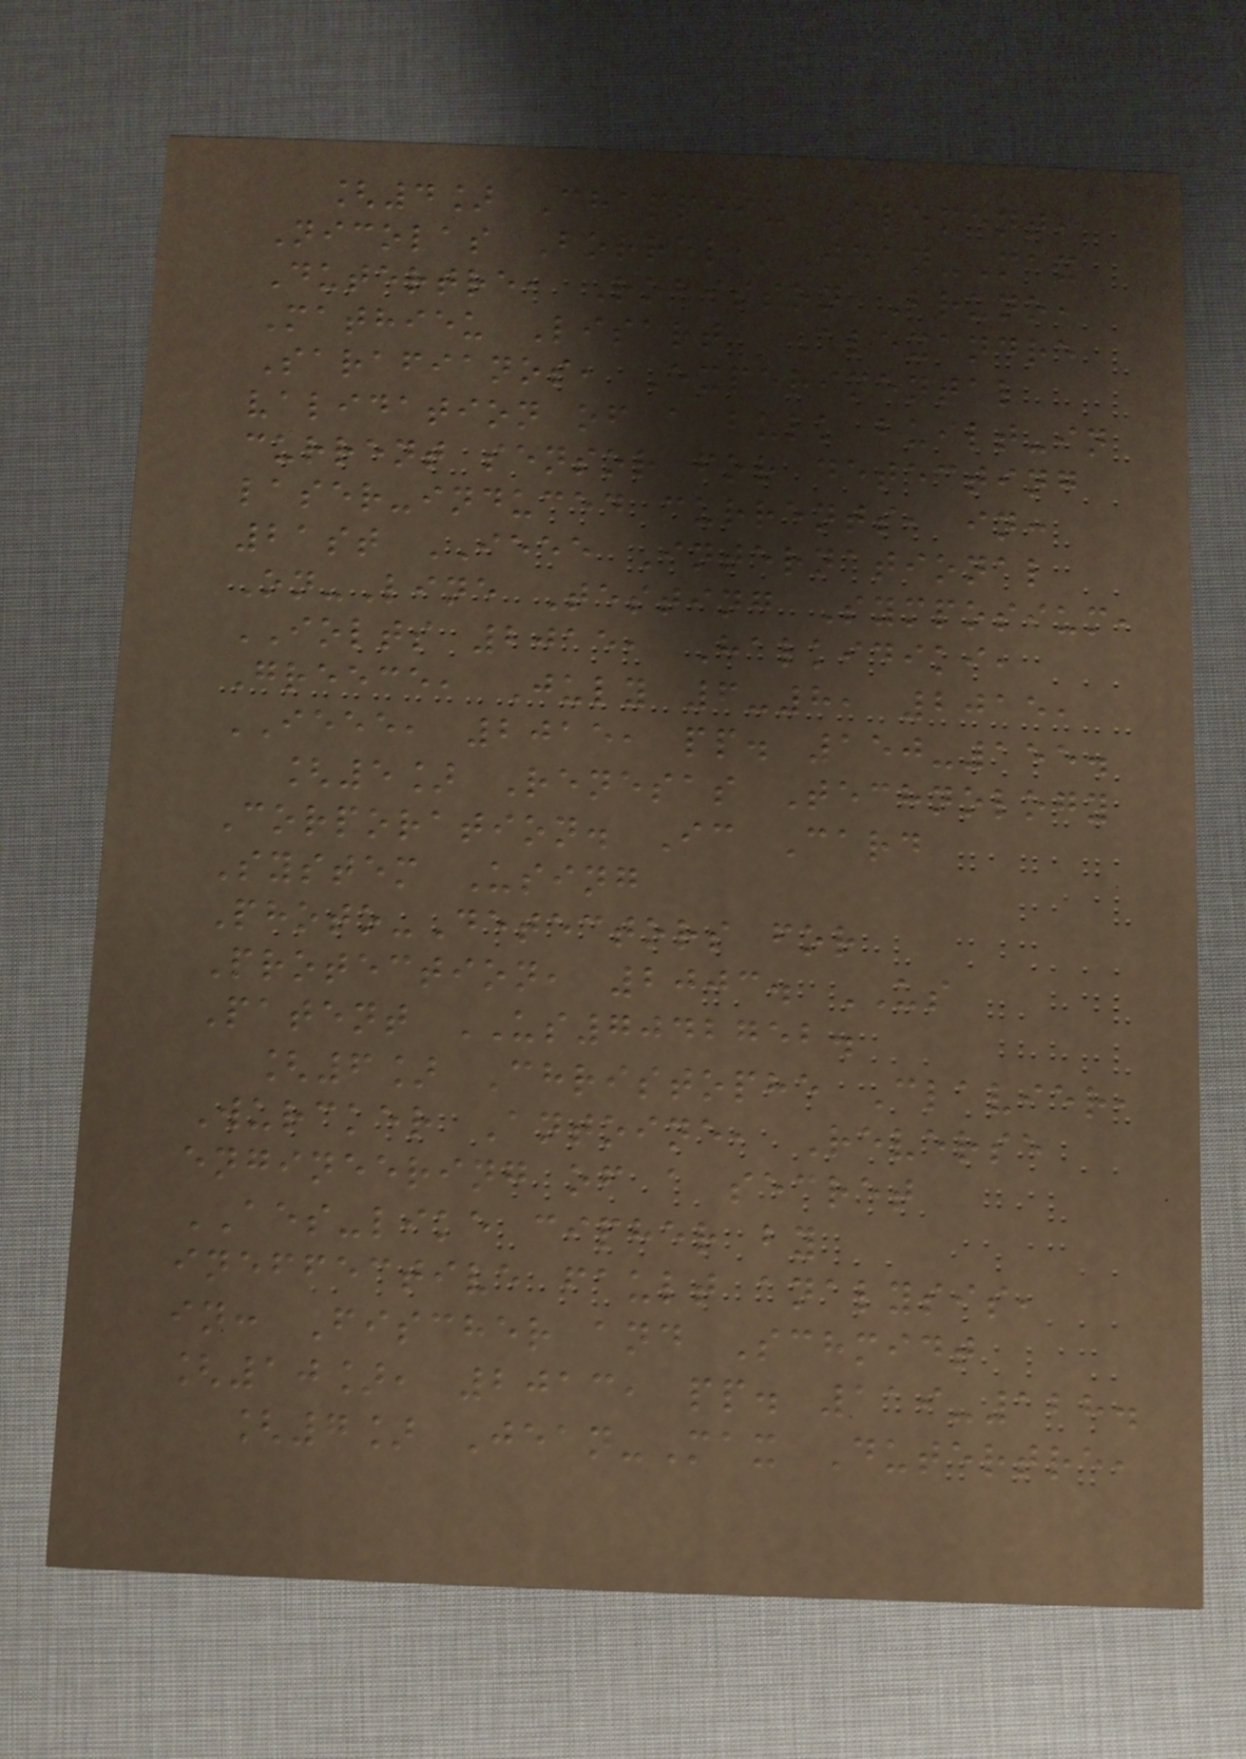[4] Champeix Clement,
Nicolas Borrel, Jean-Max
Dutertre, Robisson Bruno,
Mathieu Lisart, Alexandre
Sarafianos, Experimental
validation of a bulk built-in
current sensor for detecting
laser-induced currents, in:
21st IEEE International
On-Line Testing Symposium,
IOLTS 2015, Halkidiki,
Greece, July 6-8, 2015,
IEEE, 2015, pp. 150-155.
[5] Renesas Technology
Corporation. Ic Card
System Using
Photo-Detectors for
Protection, 2003. US
Patent US7042752.
[6] Christophe Clavier,
Wurcker Antoine, Reverse
engineering of a secret
AES-like cipher by
ineffective fault analysis,
in: Fischer and Schmidt
[10], 2013, pp. 119-128.
[7] Jean-Max Dutertre,
